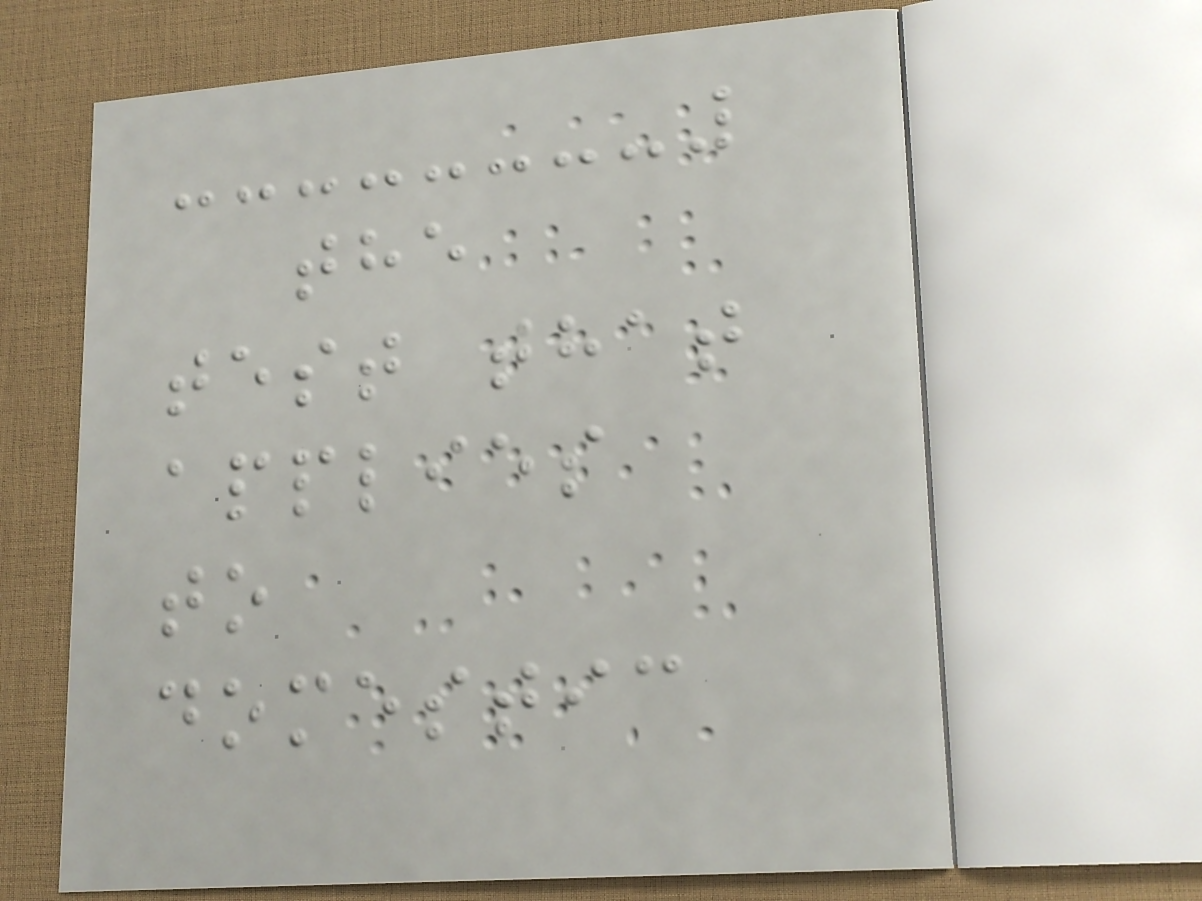the
test that
applies
to
domestic
